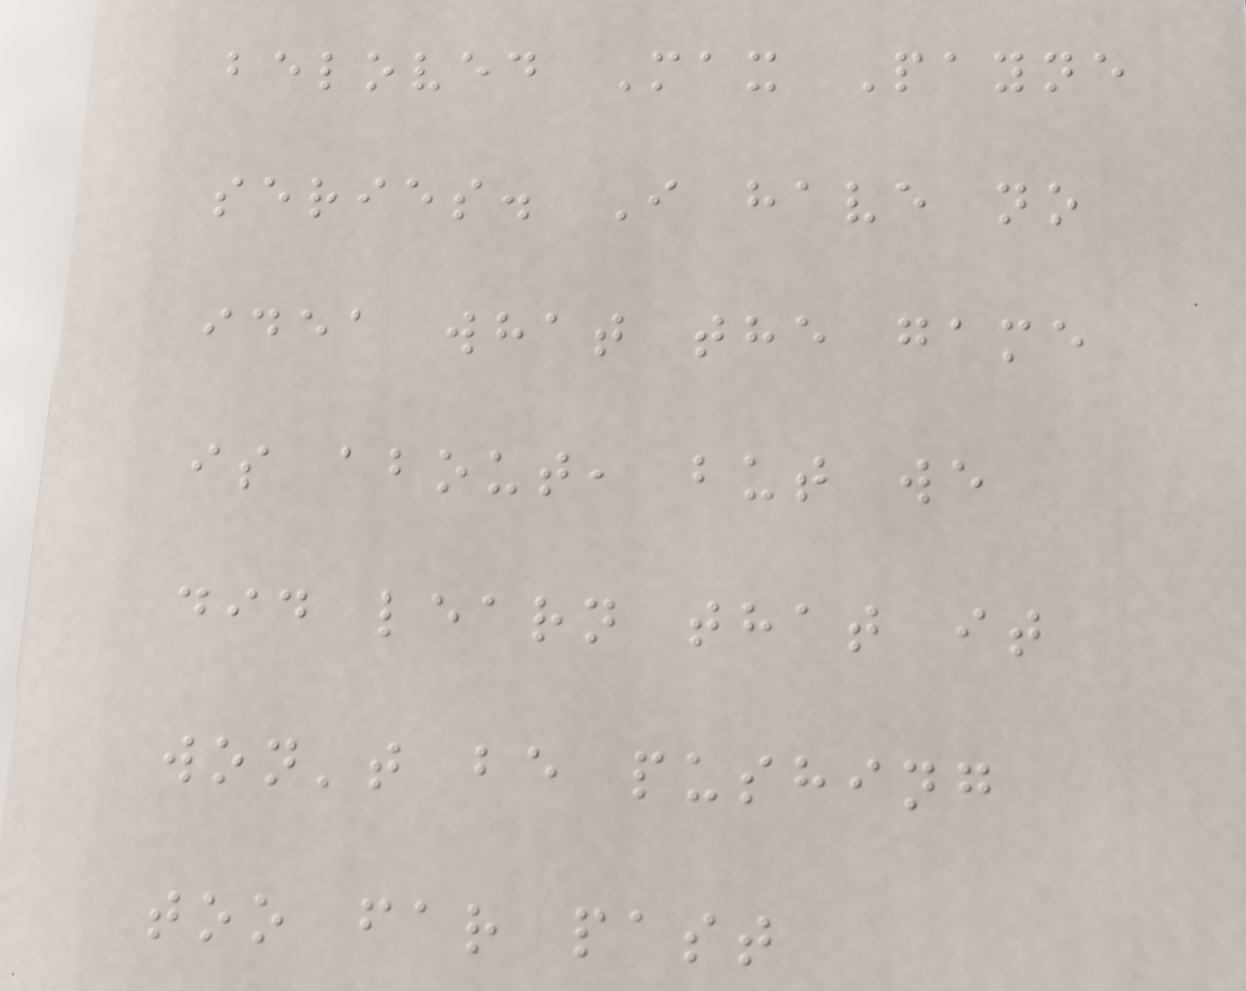beloved Max Payne
series. I have no
idea what the game
is about, but we
did learn that it
won't be pushing
too far past
